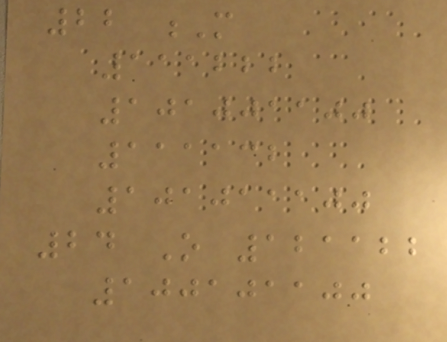22 M
111222
101001100
111132
101011100
24 O 121122
100101100
